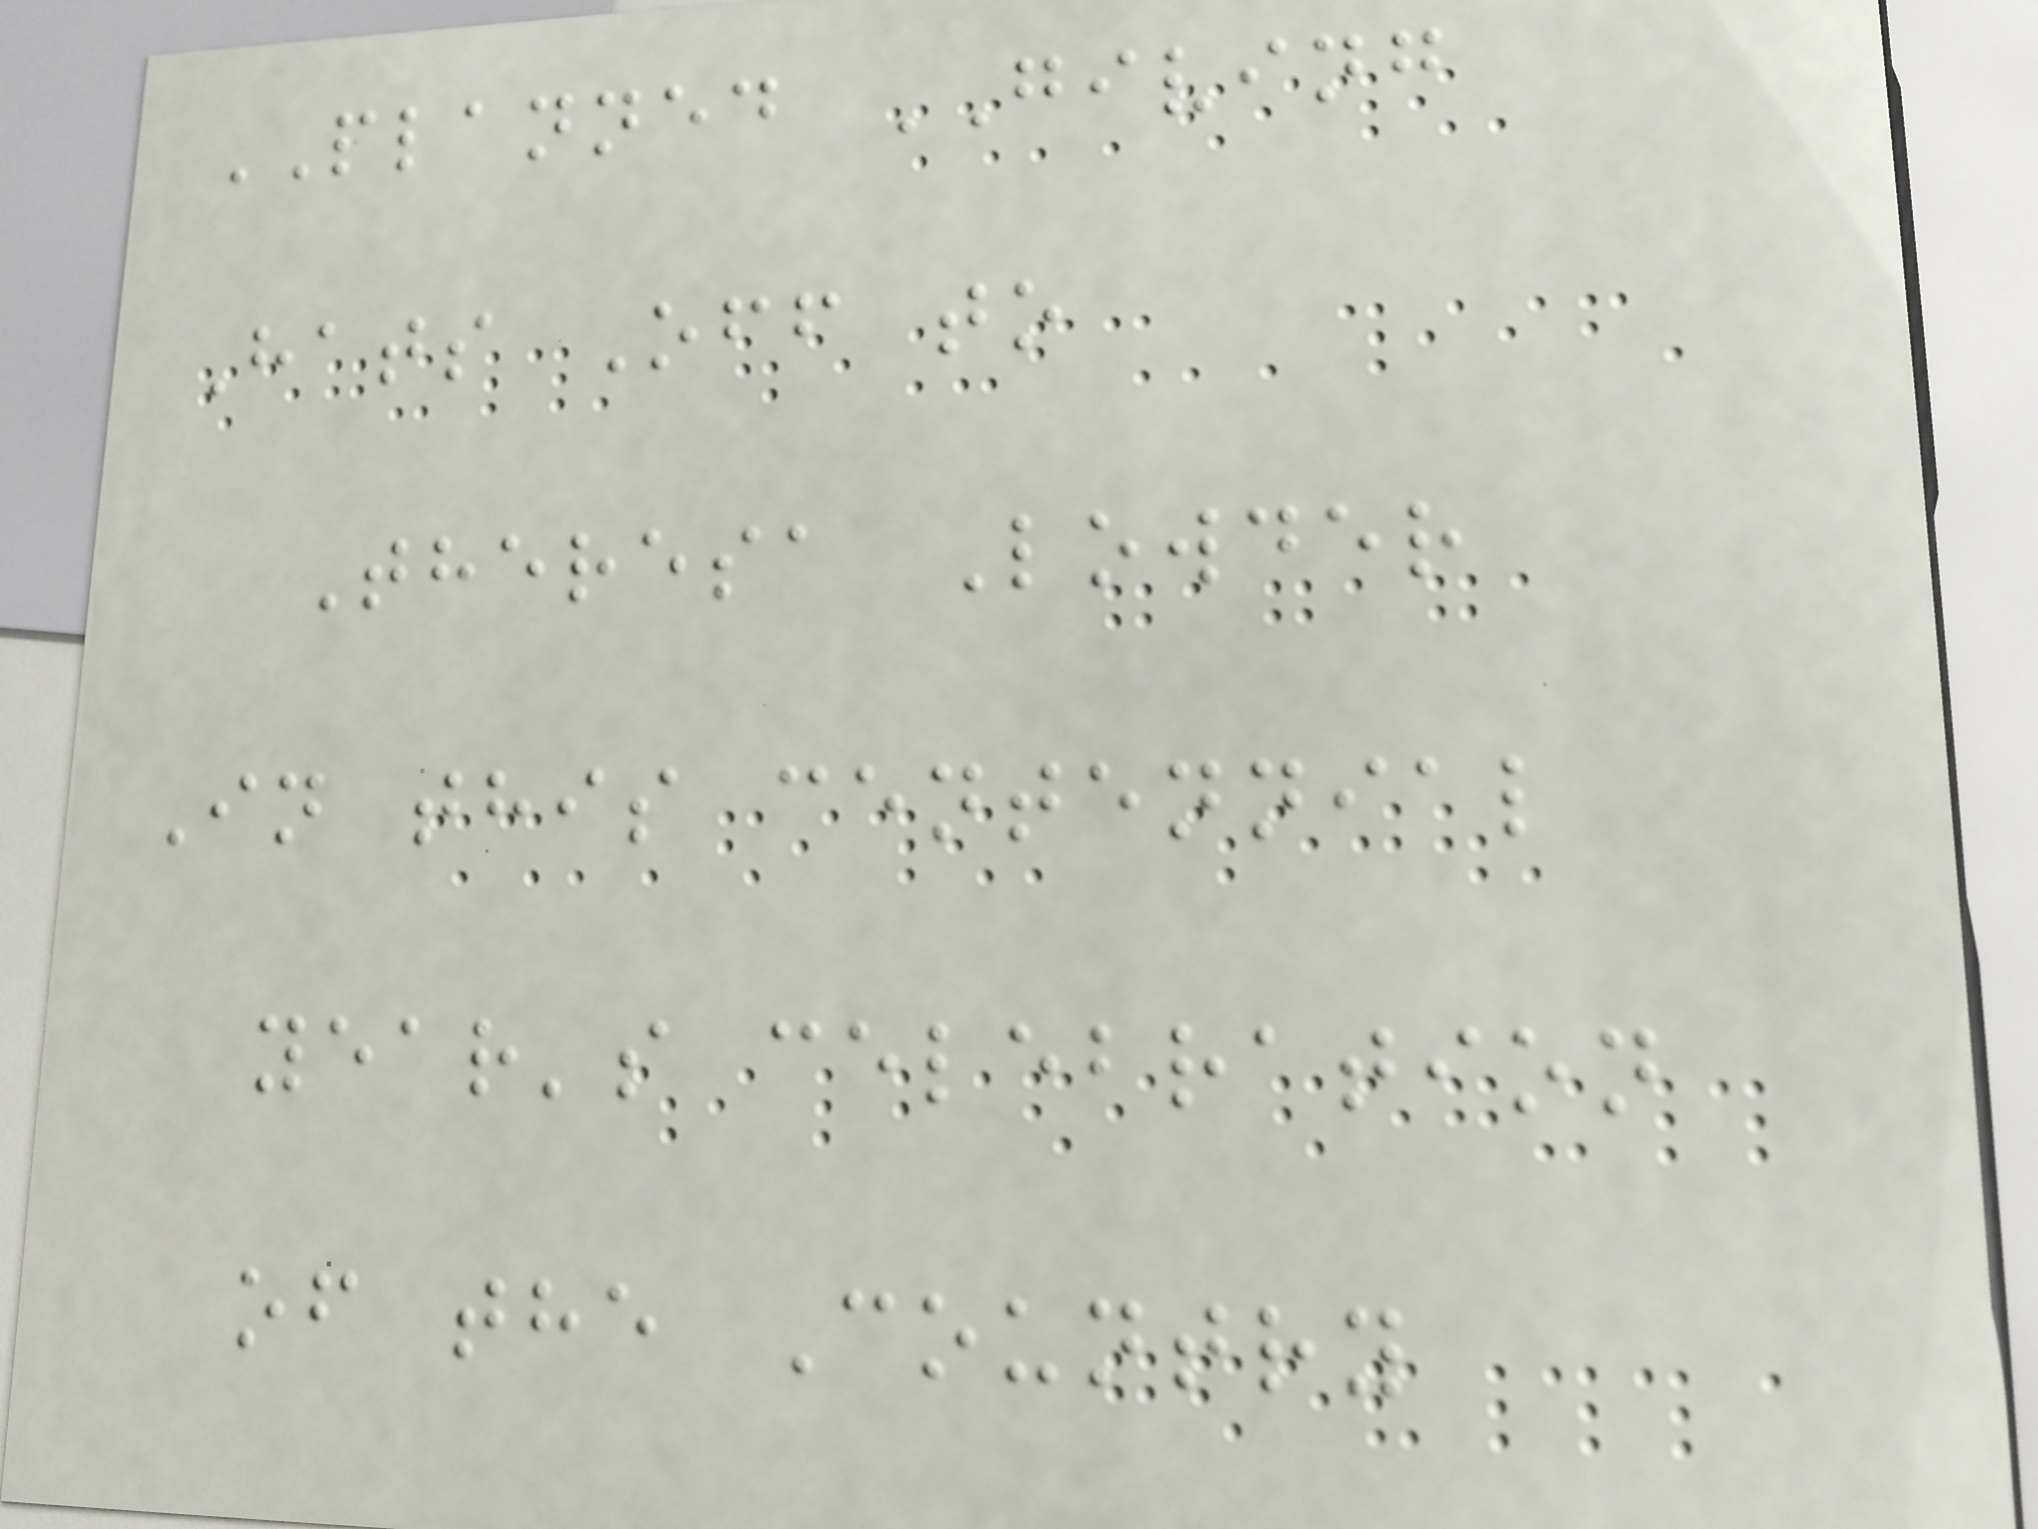PLANNED GIVING
Hats Off to
Theresa Lowder
In this centennial
year's celebration
of the Country
